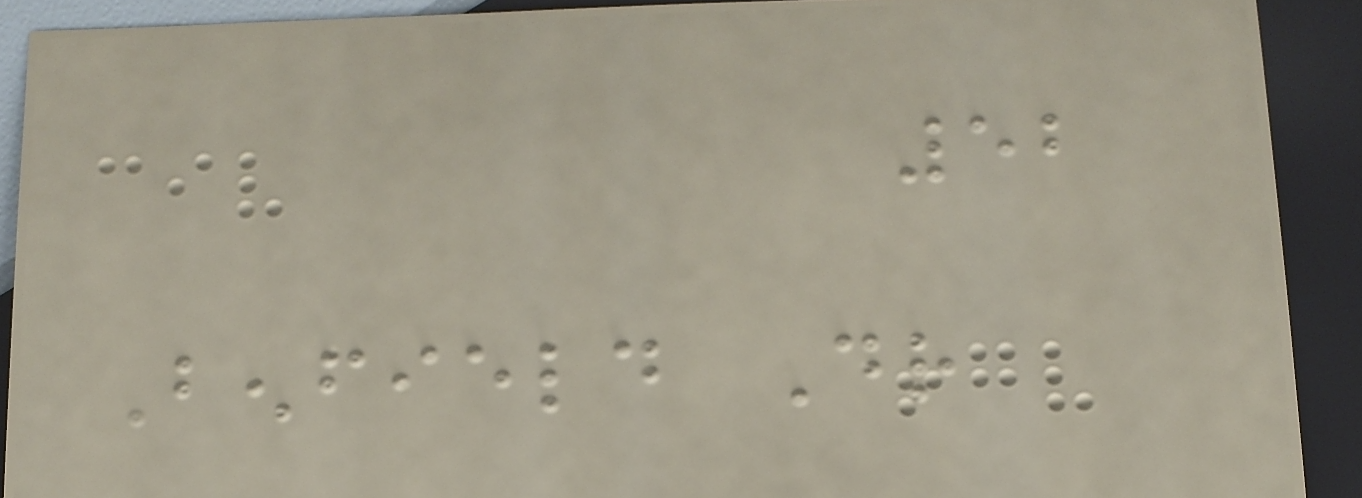52
Benfield Dr
